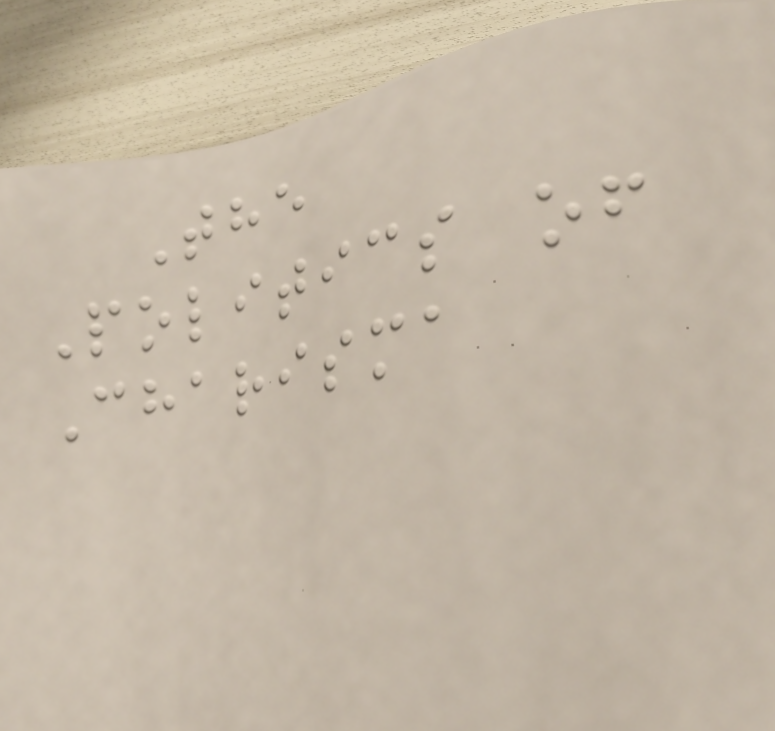The
Politics of
Charisma
